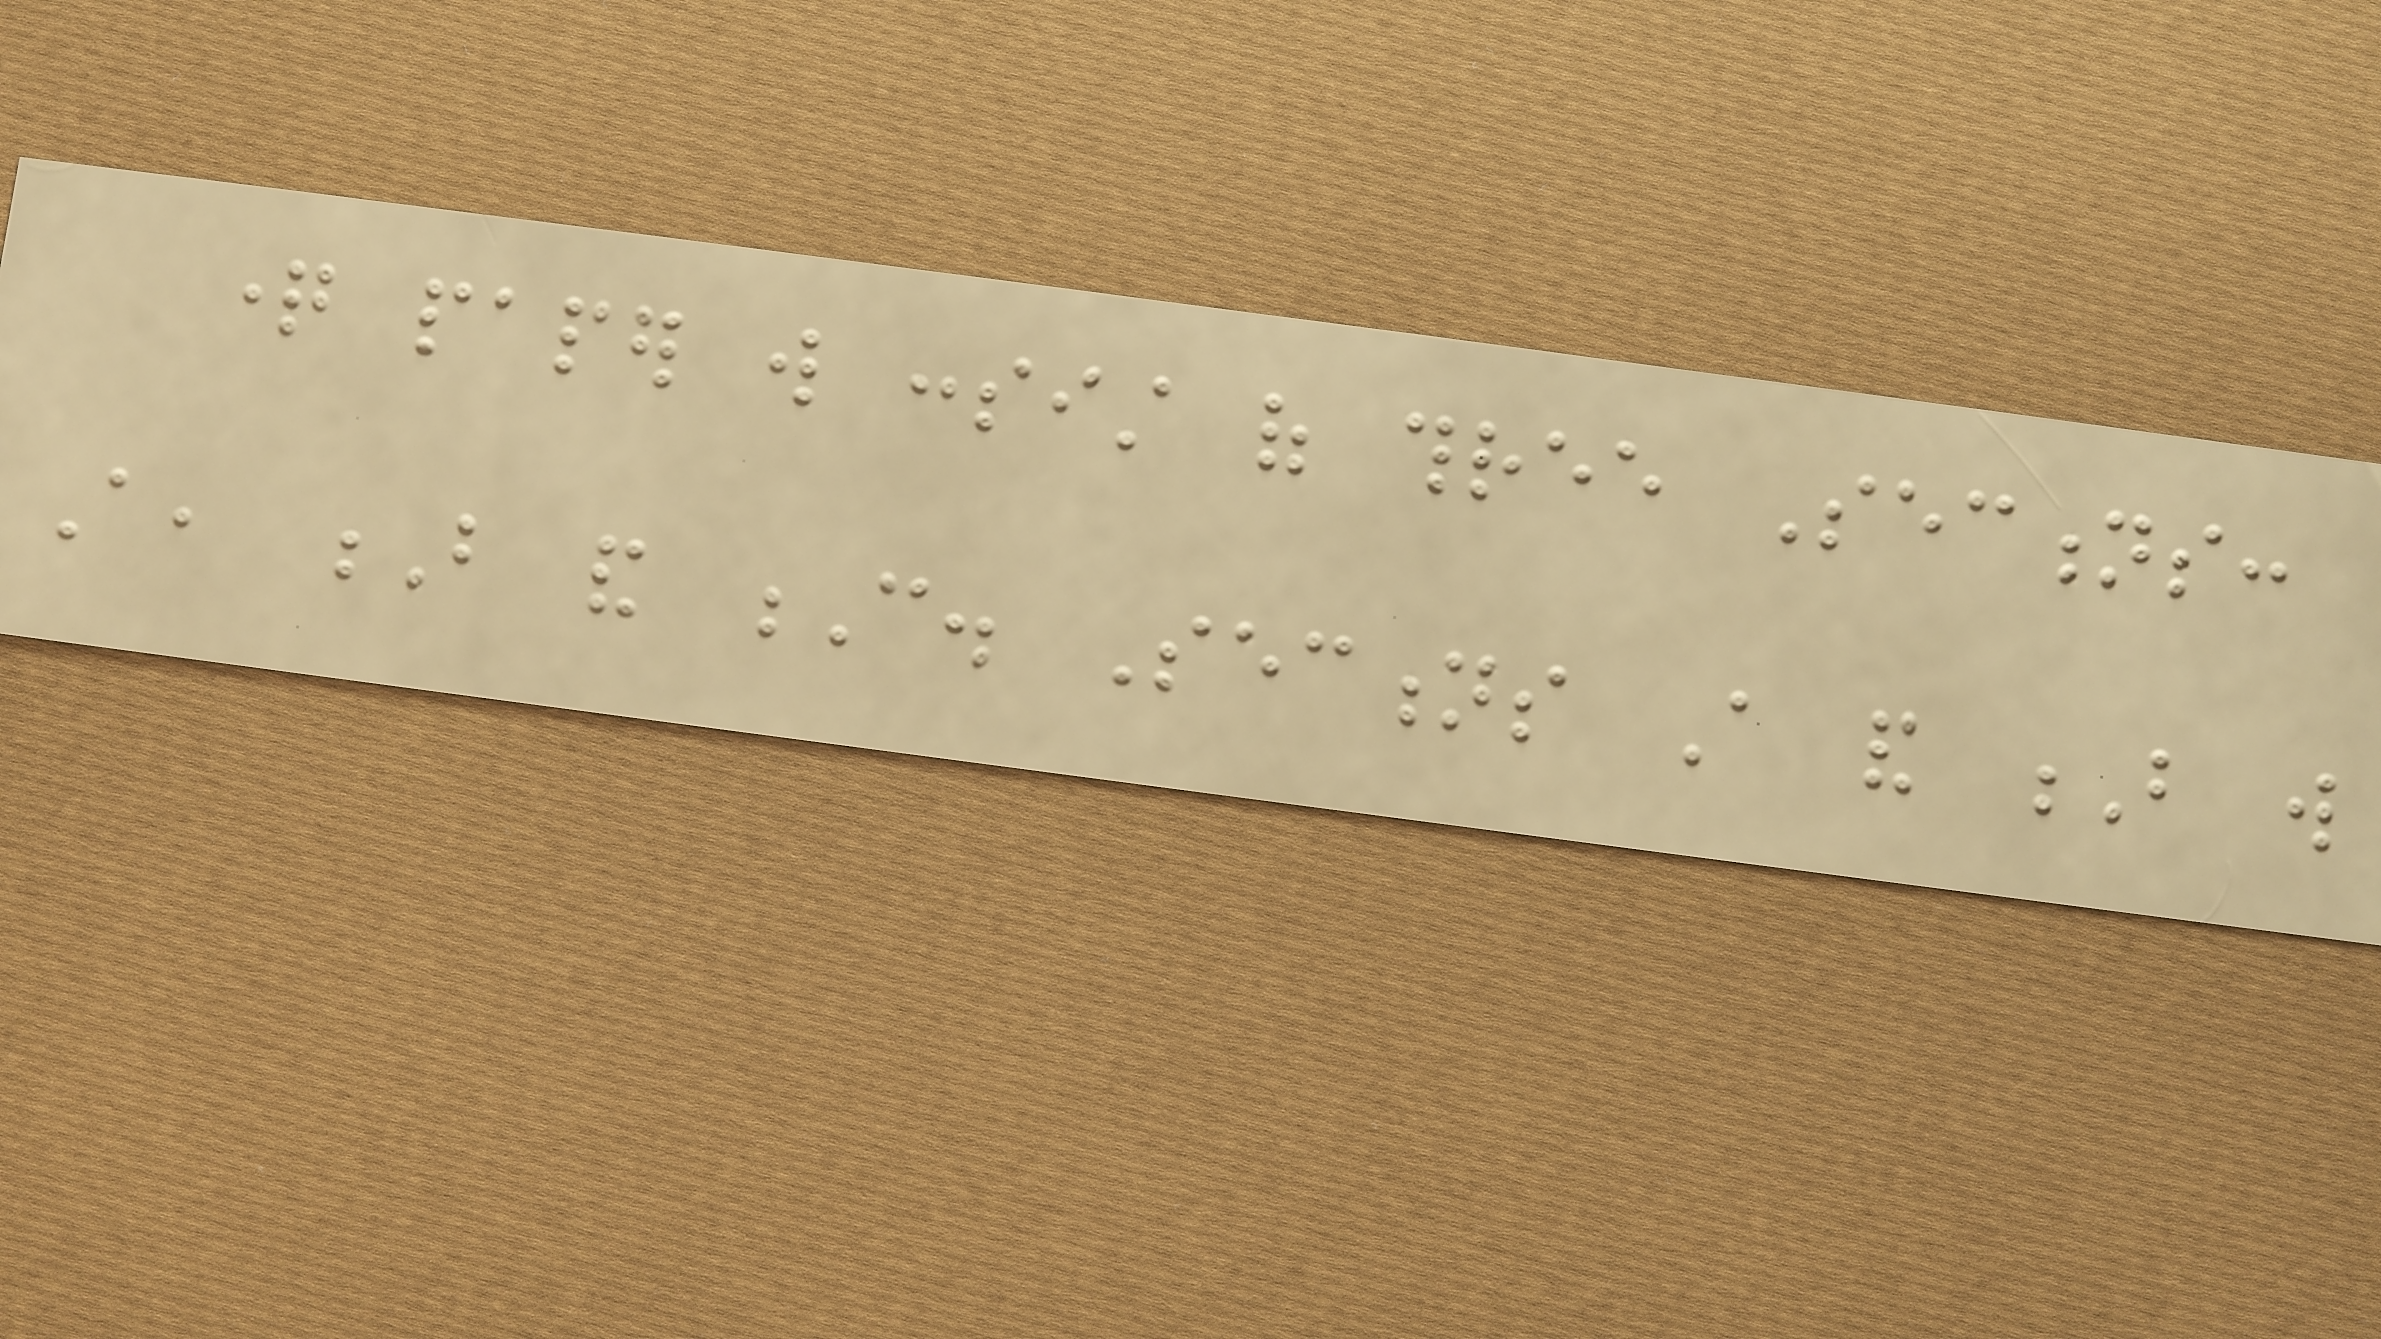question paper will consist of three Sections:
A, B and C. Sections A and B will
